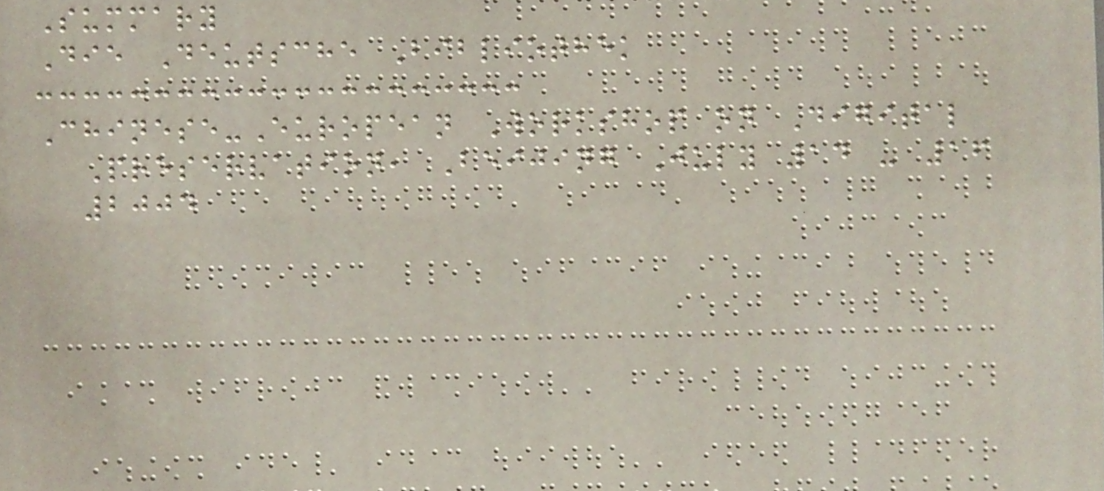Summary
Die Deutsche Bibliothek
Chinese-European Workshop on Digital
Preservation, Beijing July 14 - 16
2004
